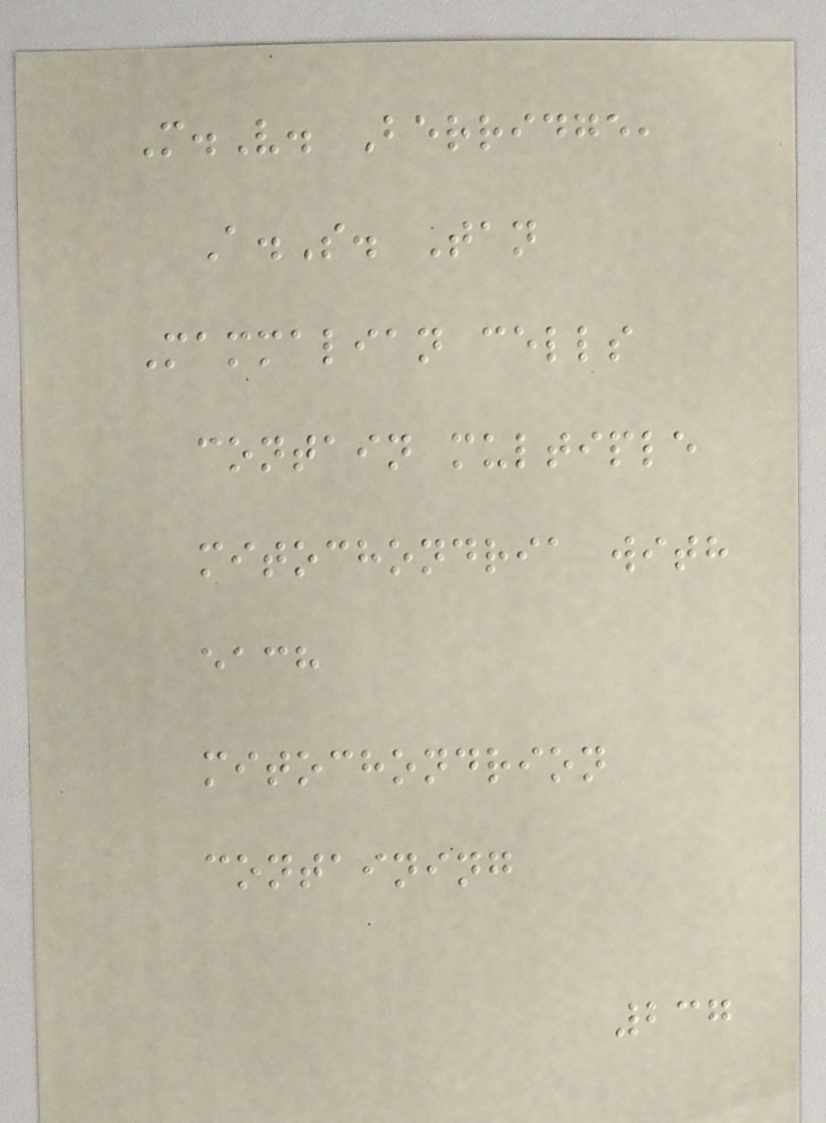M.V. Berridge,
A.S. Tan
Mammalian cells
contain multiple
mitochondria with
each
mitochondrion
containing
237
